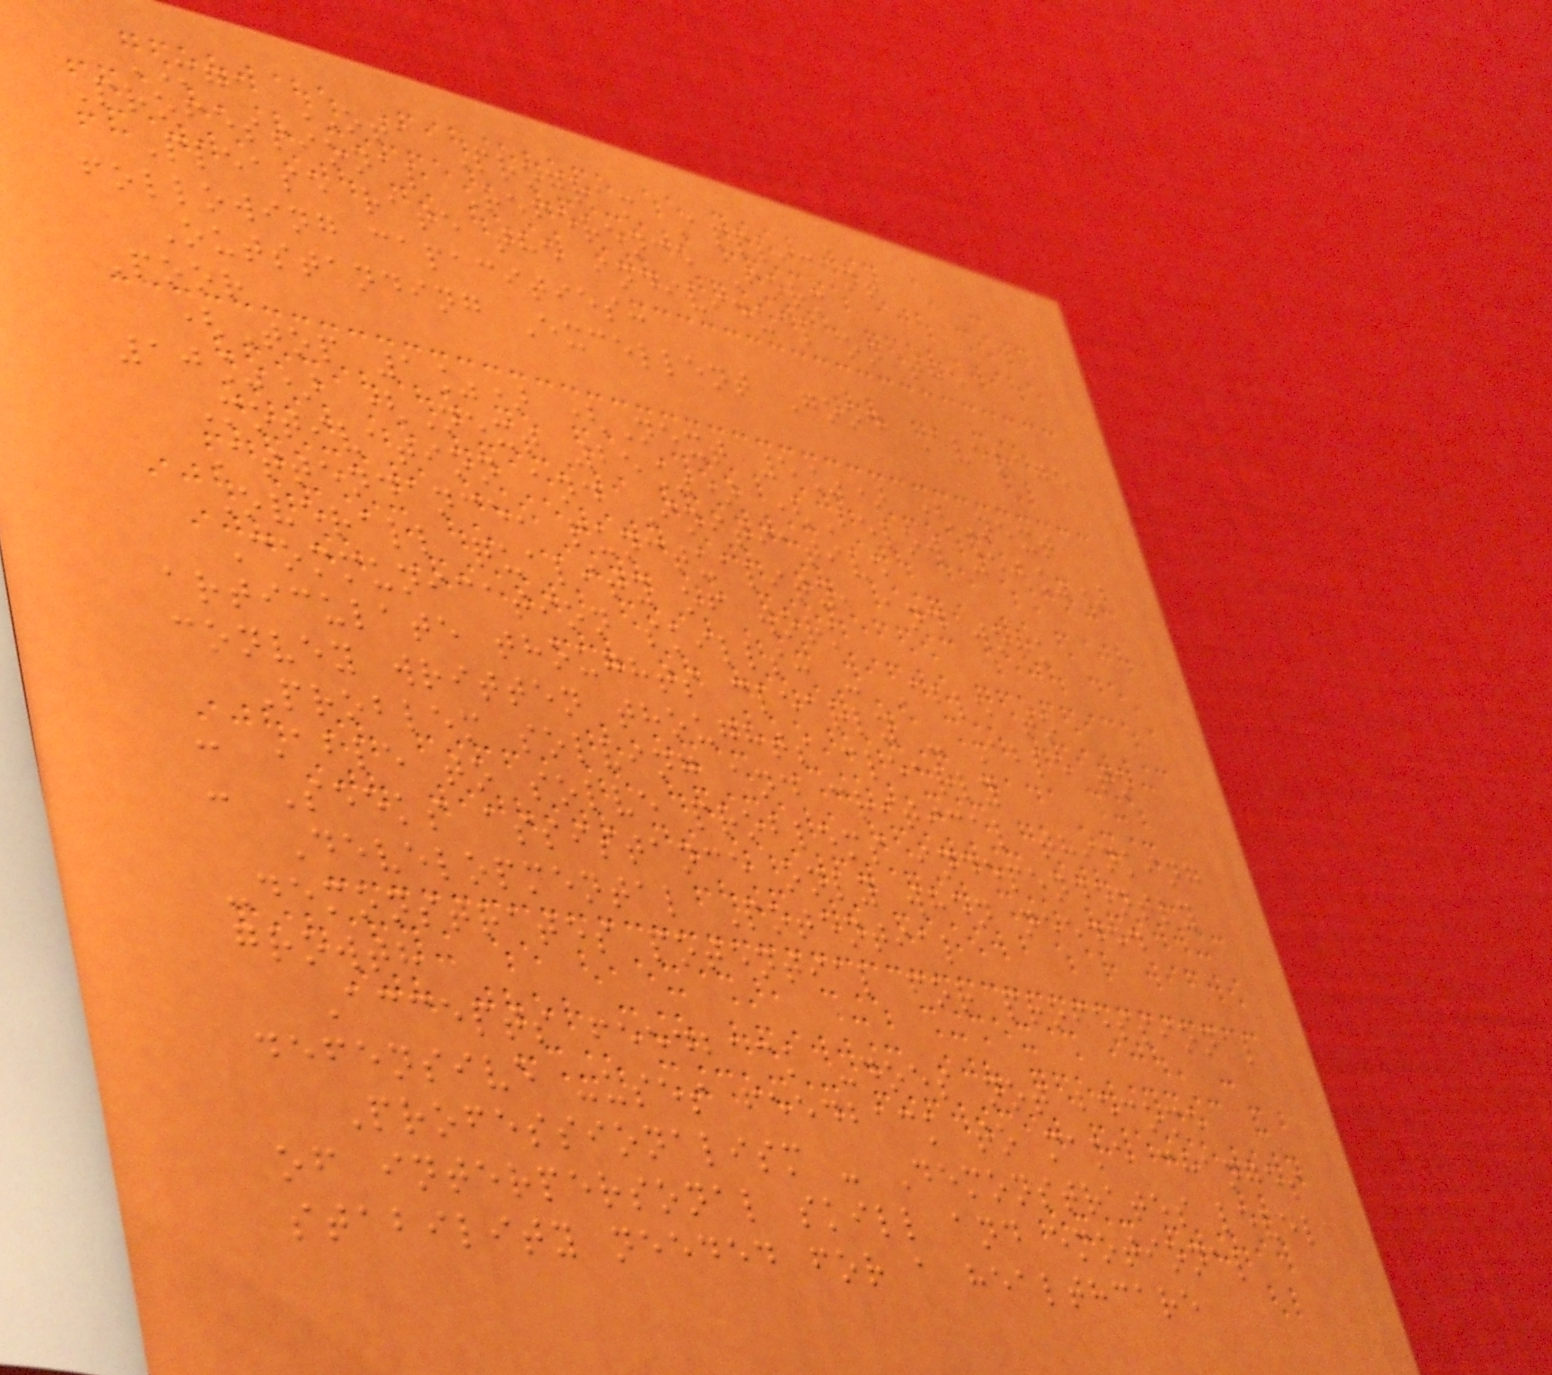MGA OTA Program Applicant
Professional Reference Form
Please rate the individual on the
following capacities:
Outstanding Excellent Good Average
Poor
(Top 1%) (Next 5%) (Next
10%) (Next 25%) (Below 50%)
Motivation and Initiative
Attendance, punctuality, and work
Overall quality of work
Communication skills: - Able to
articulate thoughts clearly - Able to
convey written thoughts clearly
Problem solving and critical thinking
- Able to solve problems independently
- Seeks assistance only when needed
Developmental Potential
-demonstrates potential for professional
growth
Accepts feedback -does not become
defensive -uses feedback to make changes
Professionalism - Demonstrates level
of interpersonal skill and emotional
stability needed for a healthcare
